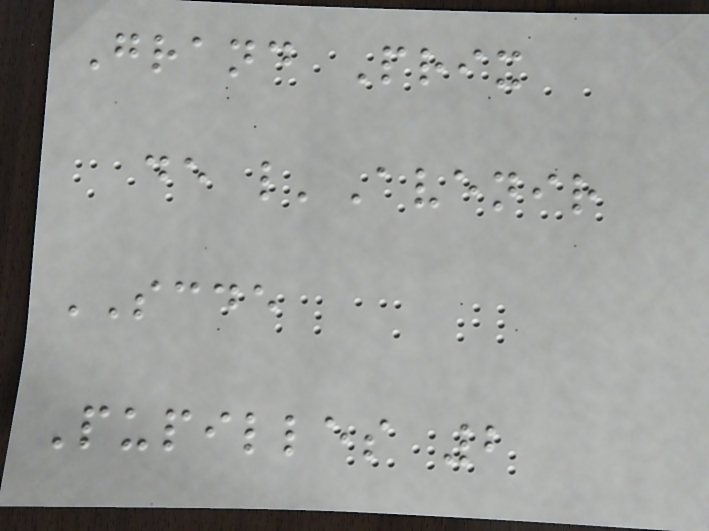Grand Prix
de l'Avenir
SCDE
Pupilles 2
